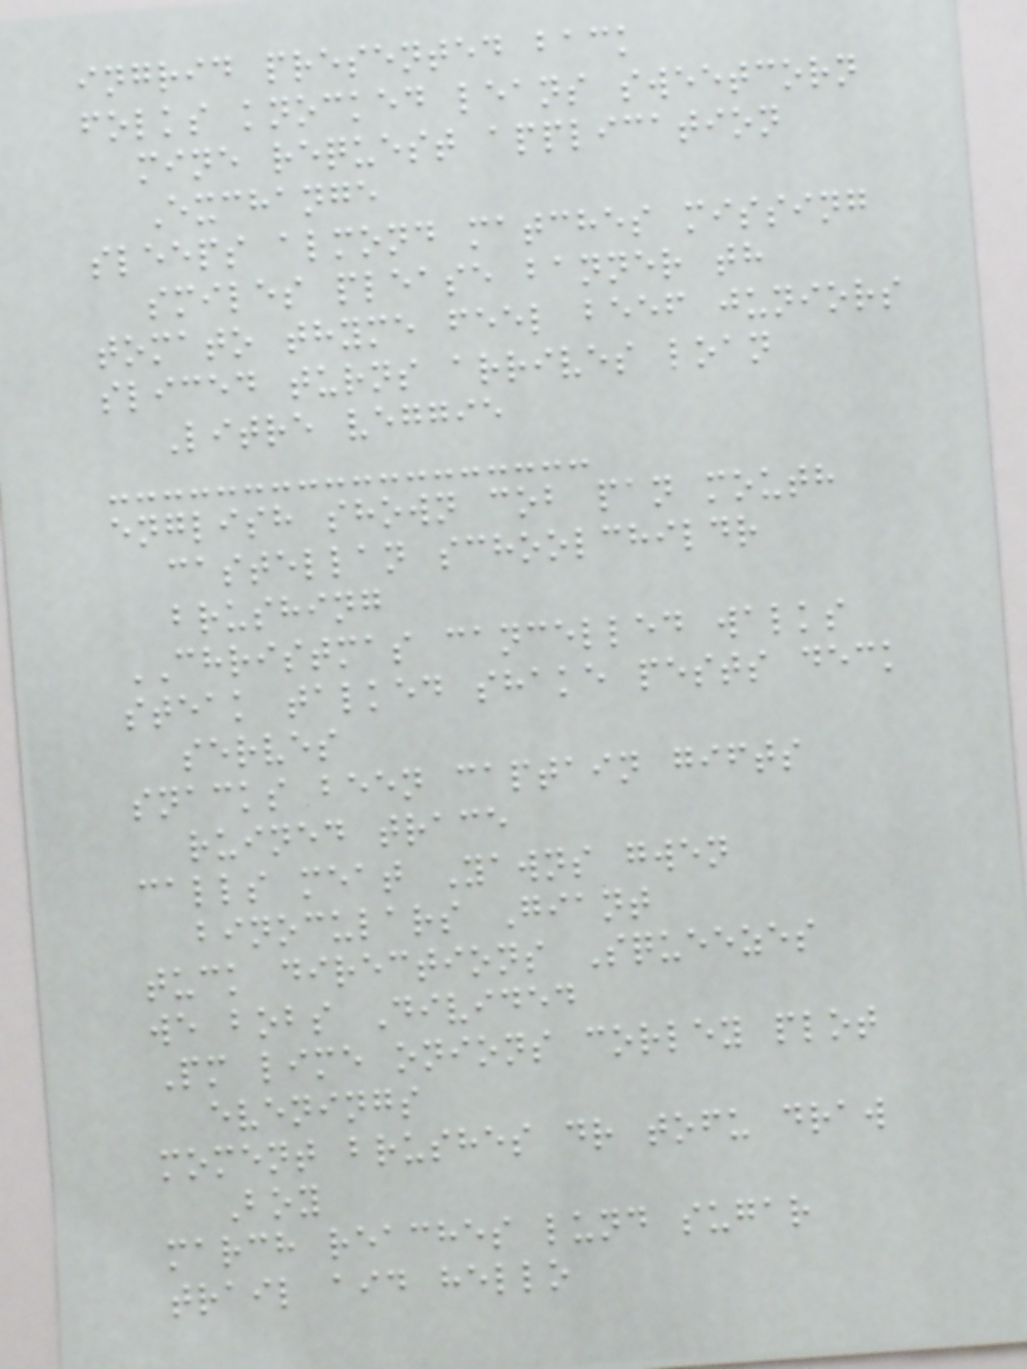ingrid presented back
folks knocked leans sweetcorn
mine request application
Exchange
sleeps almond matches missing
smiles please banner th
tomato thyme feel beef juniors
sliced turns arrives loan
Litre veggie
english shown cob pan mouth
castellan schoolchildr
brushing
CHRISTMAS cancelled walks
steak talked shake pests deck
serves
snacks been captain gifts
ruined trace
calls meat Yawns gwen
binoculars Giant
tuck directions Squeezes
we bobs Divided
Pm lime onions corley plot
evenings
moment brushes dr tofu draw
Boy
march reaches lund sugar
trail aid hello
